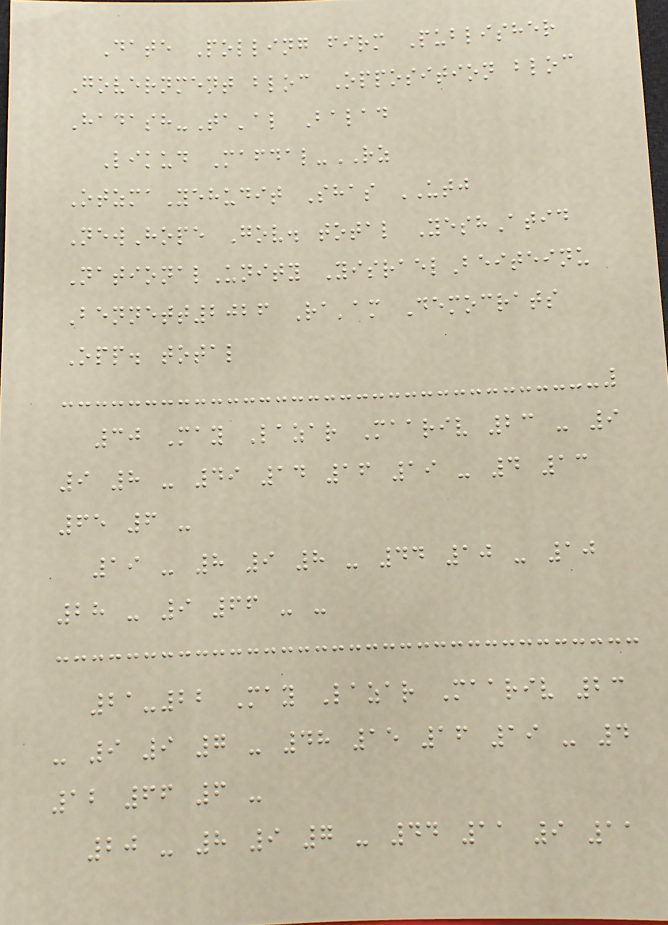Date Polling firm Publisher
Government bloc Opposition bloc
Hadash-Ta'al Balad
Likud Mafdal-RZ
OtzmaYehudit Shas UTJ
NewHope Gov. total YeshAtid
NationalUnity YisraelBeiteinu
Bennett2026 Ra'am Democrats
Opp. total
30 May Lazar Maariv 23 - 9
9 8 - 49 14 16 19 - 4 13
65 6 -
19 - 8 9 8 - 44 10 - 10
28 - 9 66 - -
21-22 May Lazar Maariv 23
- 9 9 7 - 48 15 16 19 - 4
12 66 6 -
20 - 8 9 7 - 44 11 9 11
